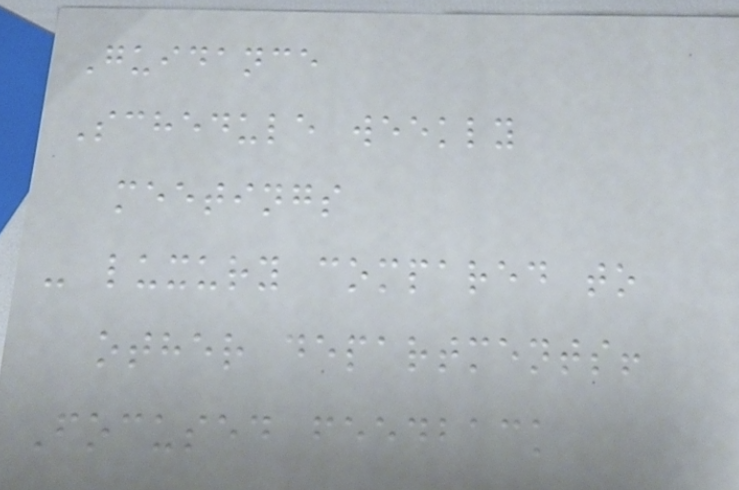Guidance
Schedule weekly
meetings
- luxury compared to
other departments!
Focused feedback
